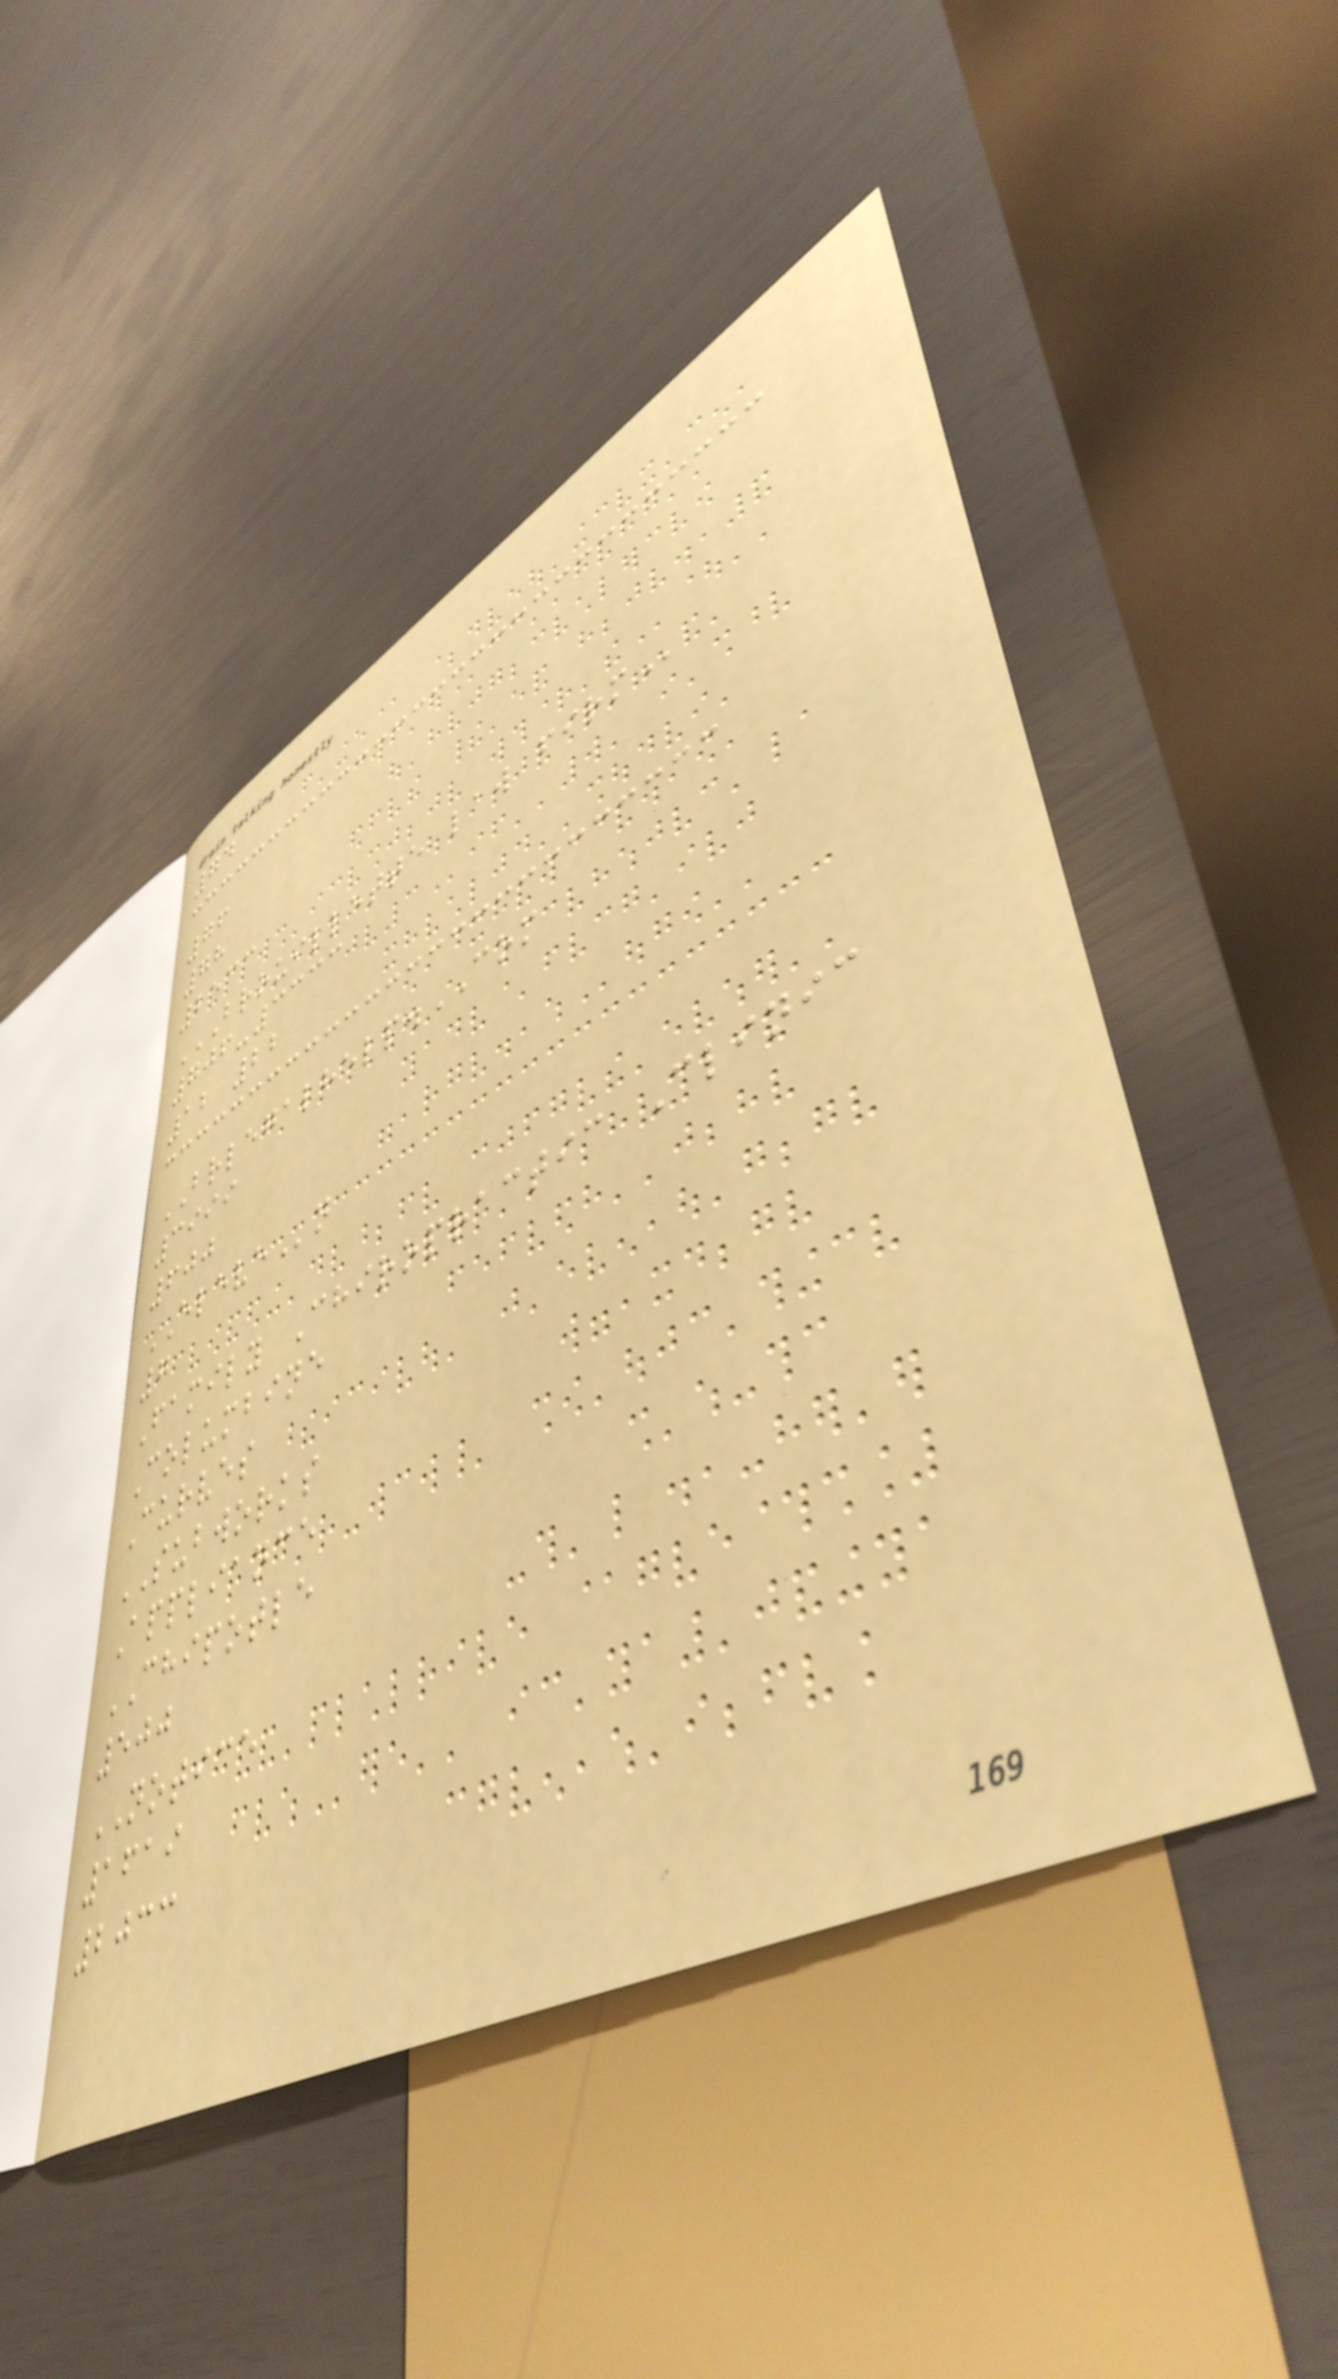74
76
78
2533
BROUILLETTE LAW FIRM
706-3333
12 22
BRLEGALHELP.COM
3999
600
ELEVEn
7
Family Chiropractic Clinic
Columbine
Curves
SUBWORKS
Appliance
CHIPOTLE
500
NOTICE
1619
2033
